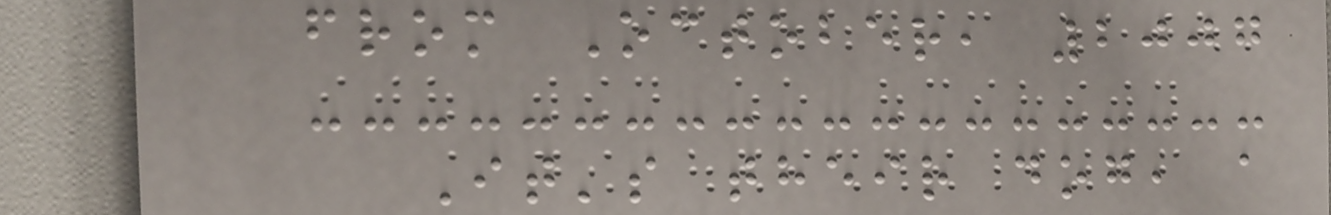from October, 2007
It's their dog, a
